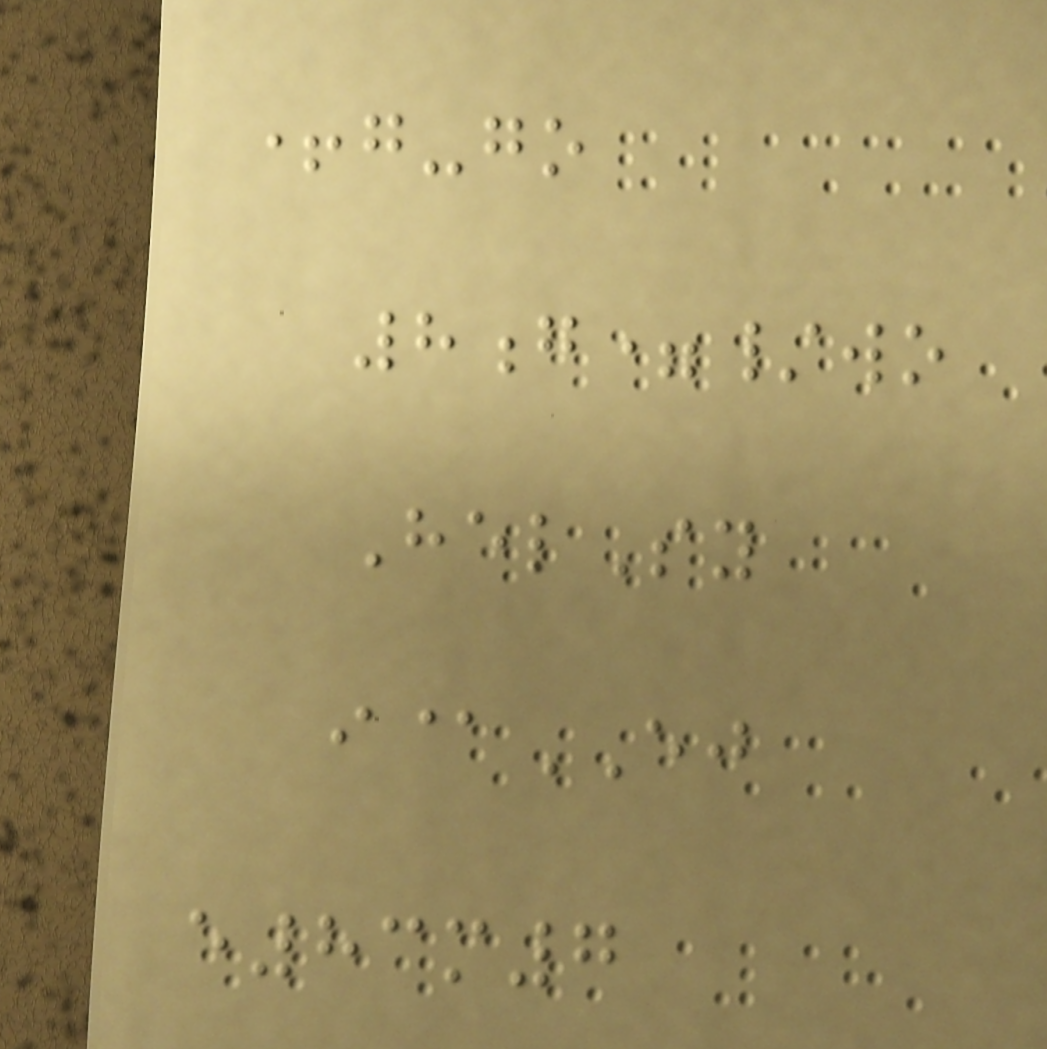+g-go
8g=/wo
HelSy
i@EJ
e83m7
